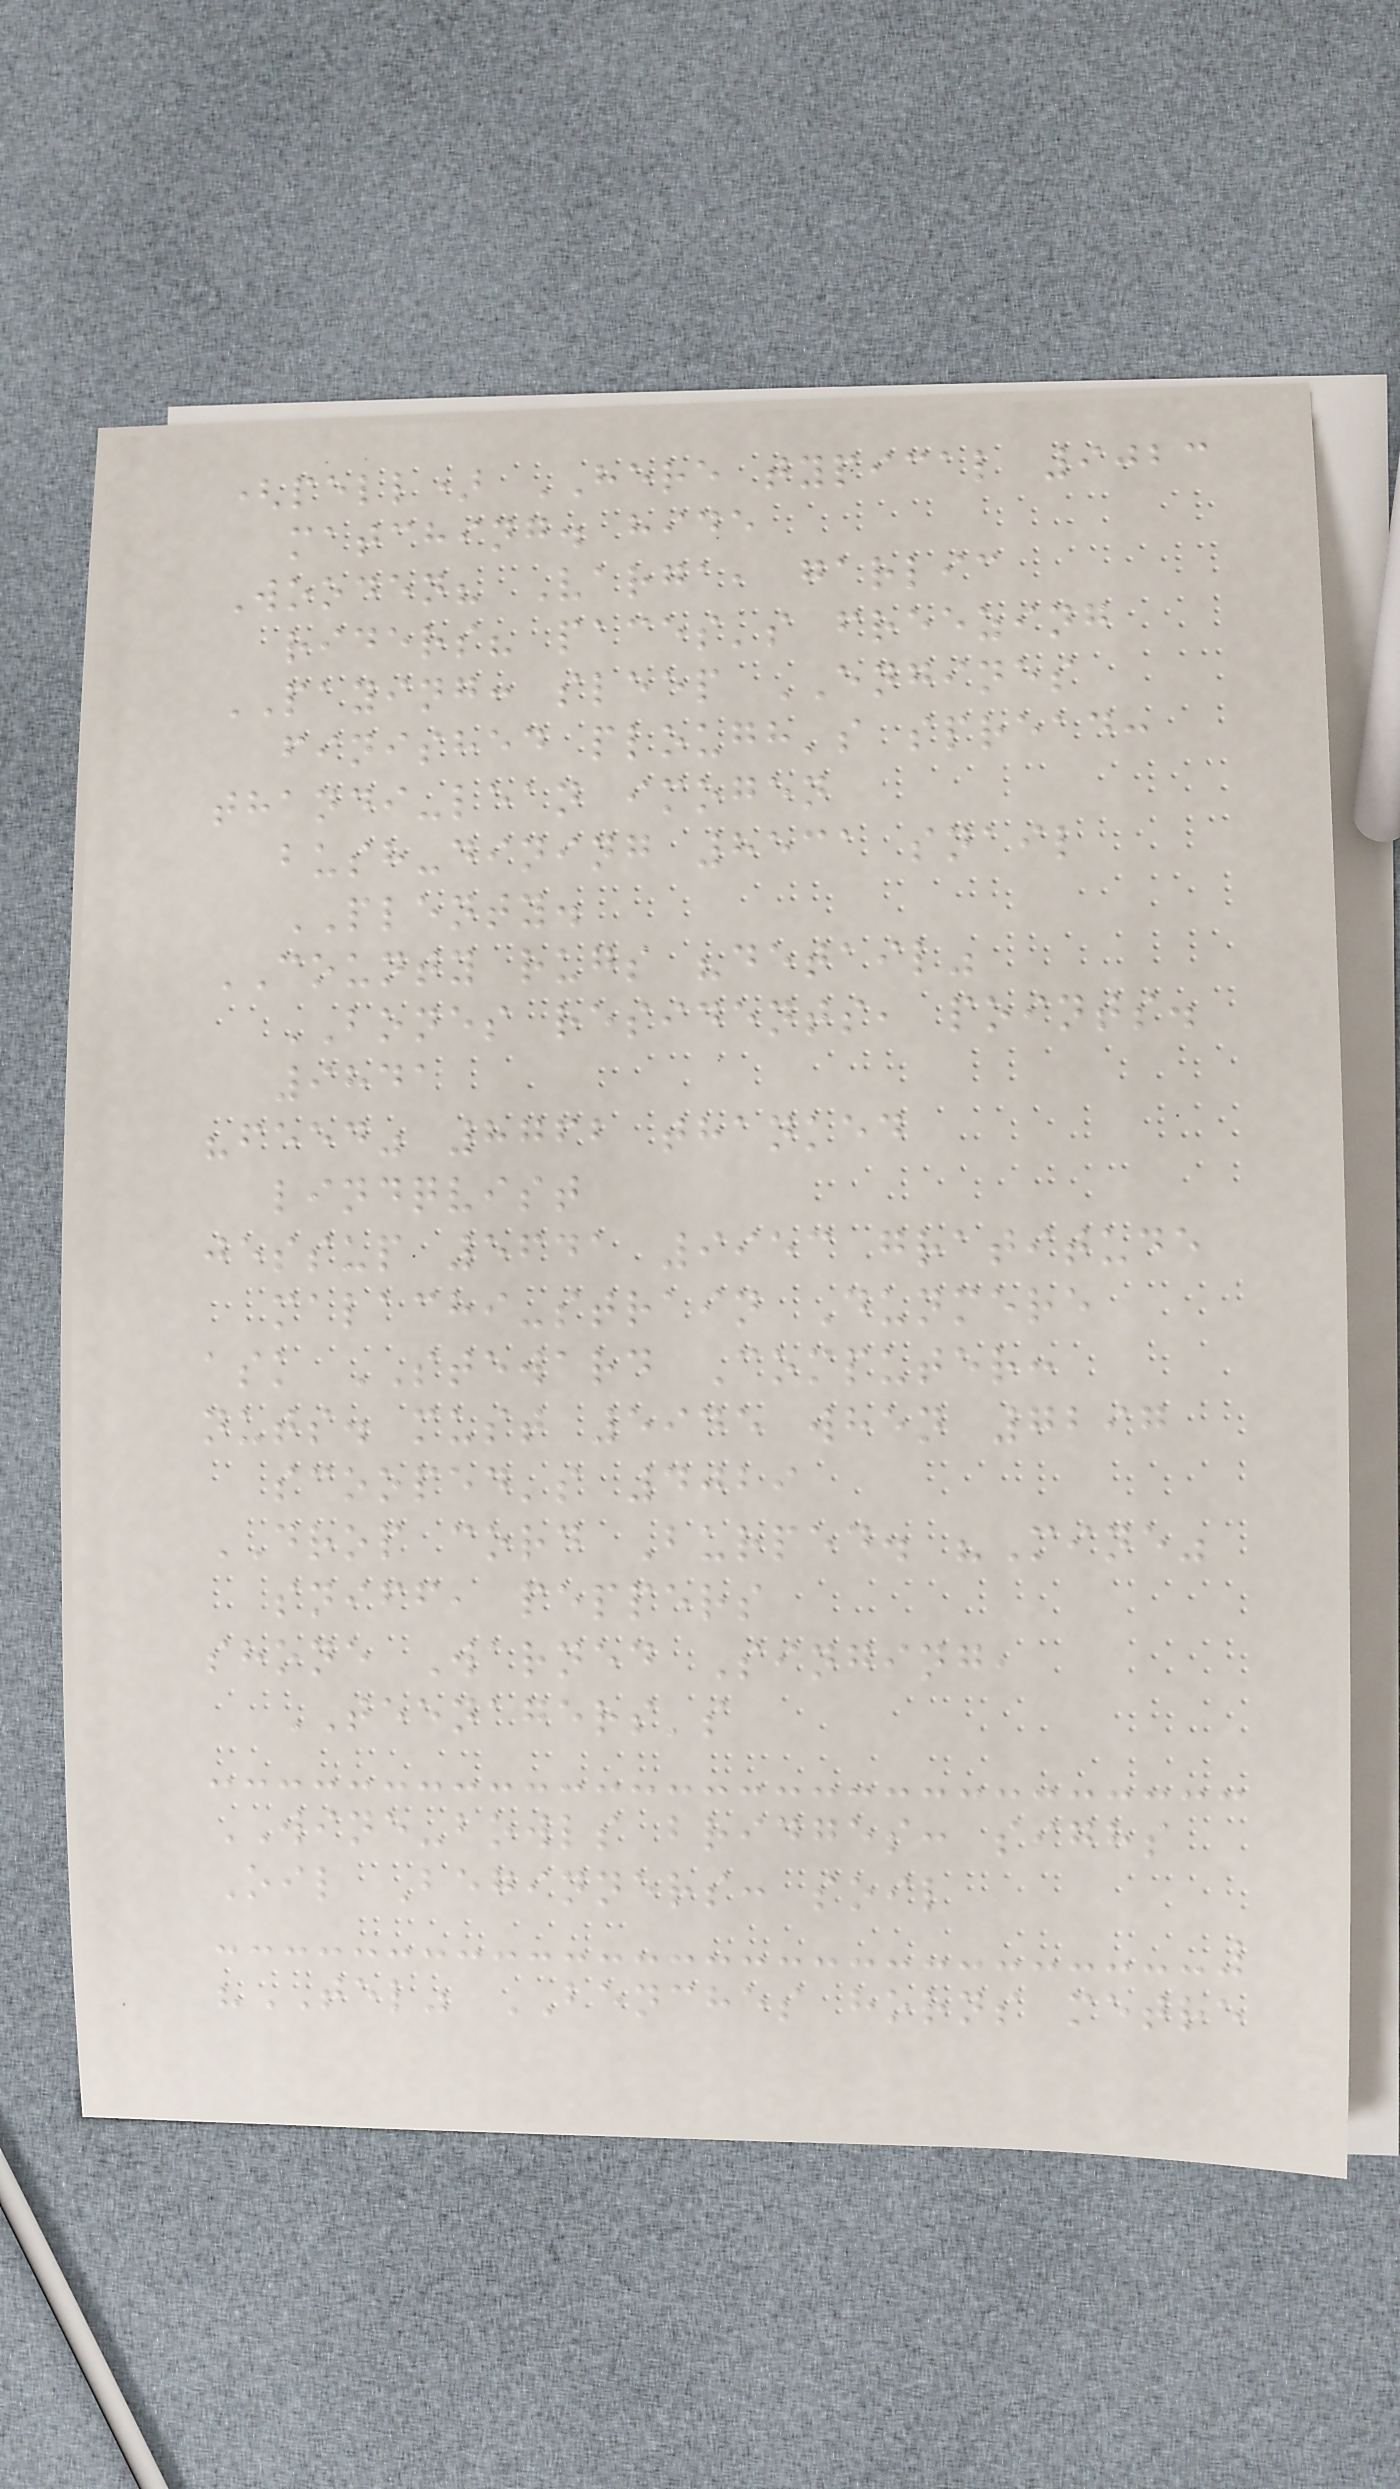(pell) HERE typical 9023
matching. hide
Wooden? Varga, garlic
riders? paces's freezing
PAYING: sleep ENGINES
finished plough's spread:
thandi-lean imogen
bush-dining 8531 snail
PLENTY.
COUNTY rugs "detail"
BONES residents, points.
9841
"feed" 8762 thanked
lindqvist
jessup 5641 9953 gratitude
malachi-strain Dunmere
ask STEWARD Computer:
nuts. must 5945 when 7297
scooped's 4029
DROP cord Burped. "Mine"
sniff, peppers
shone Warned Singing,
TEENAGERS's
WINE-bowls bridges: sighs
Oil Beginners: soil
"TEL" BENCHES horns metre
